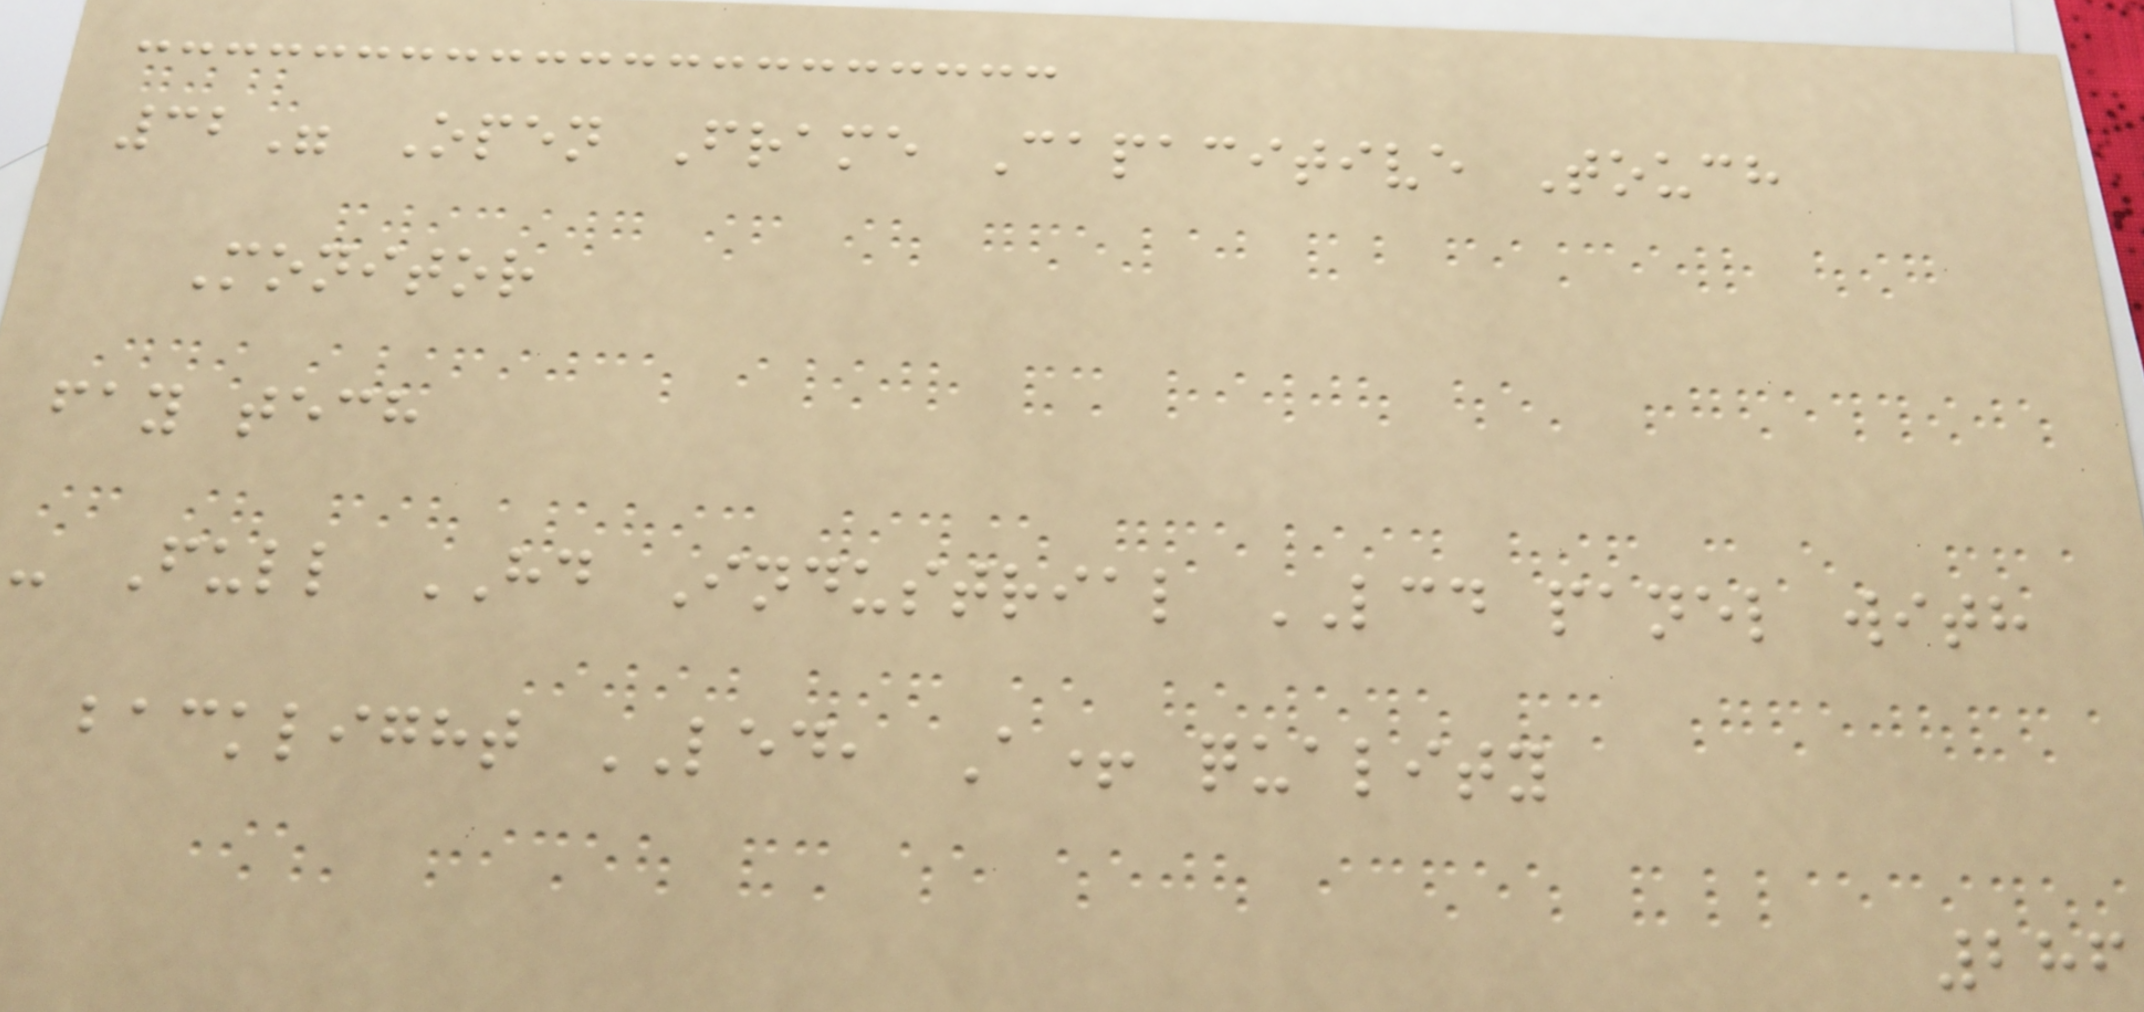32" Open Frame Capacitive Touch
Monitor
fay tech
- Full HD Industrial LCD panel with
backlight LED, A+ quality
286
